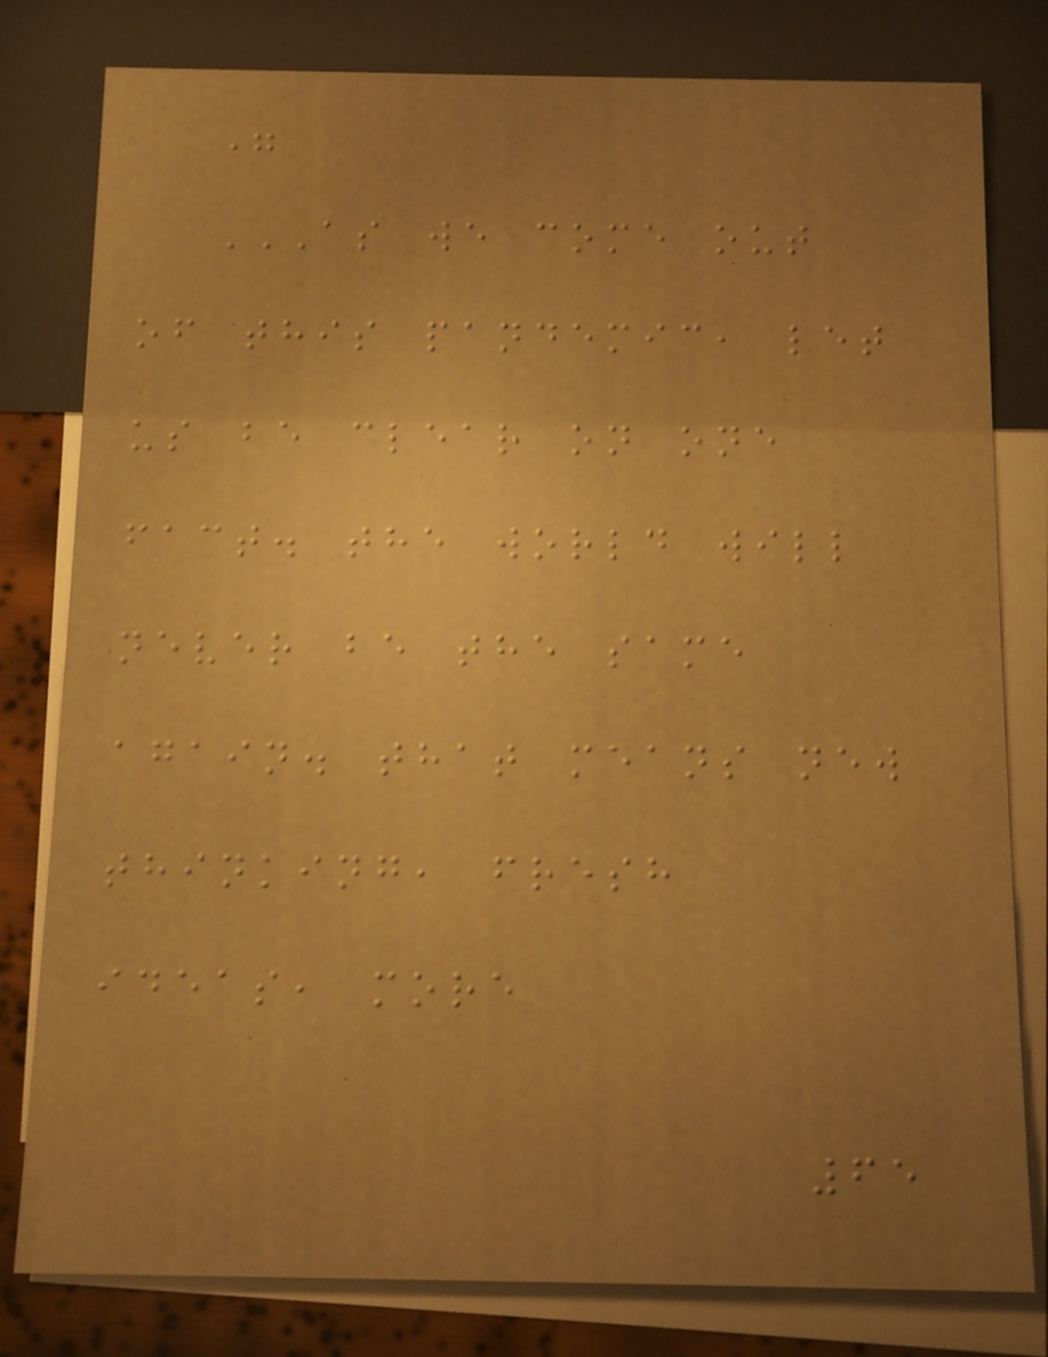"
AS WE COME OUT
OF THIS PANDEMIC, LET
US BE CLEAR ON ONE
FACT. THE WORLD WILL
NEVER BE THE SAME
AGAIN. THAT MEANS NEW
THINKING, FRESH
IDEAS, MORE
65
